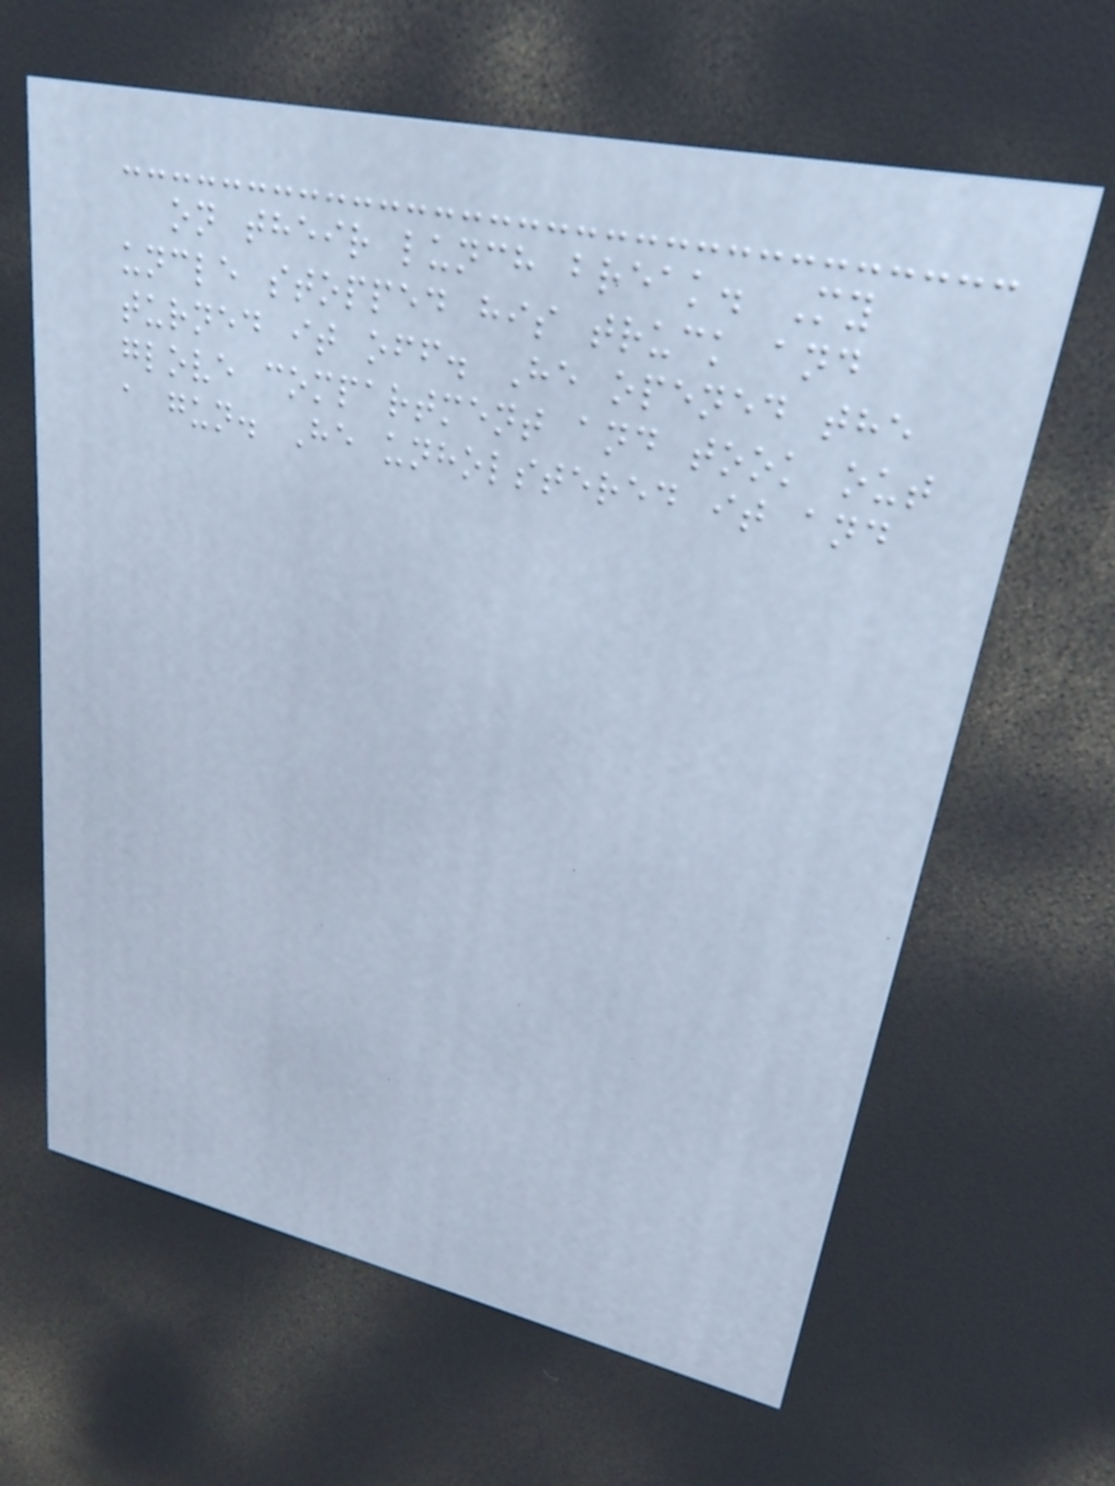on their lunch break. My
uncle stopped his truck and
turned it off. He opened the
glove compartment and took out
a gun. He unholstered it and
